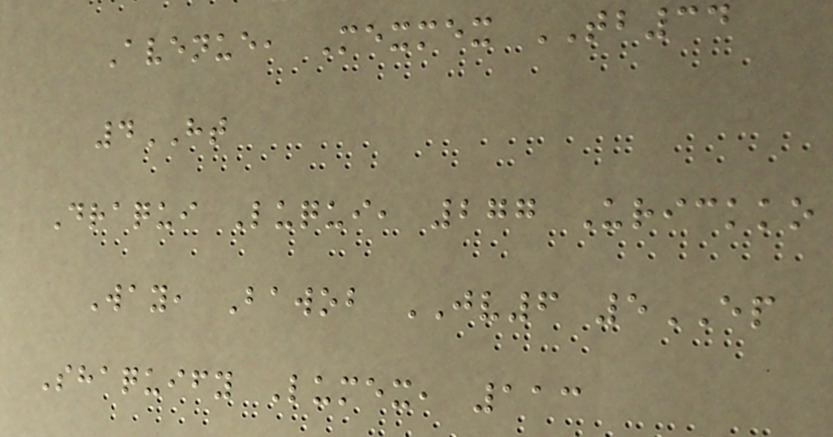Avenue, Mexmex TB34
4HT
Draqui Luqui, 277 Urickko
Way, Bawob JV6 5EP
Shaquify Lumex, 113
